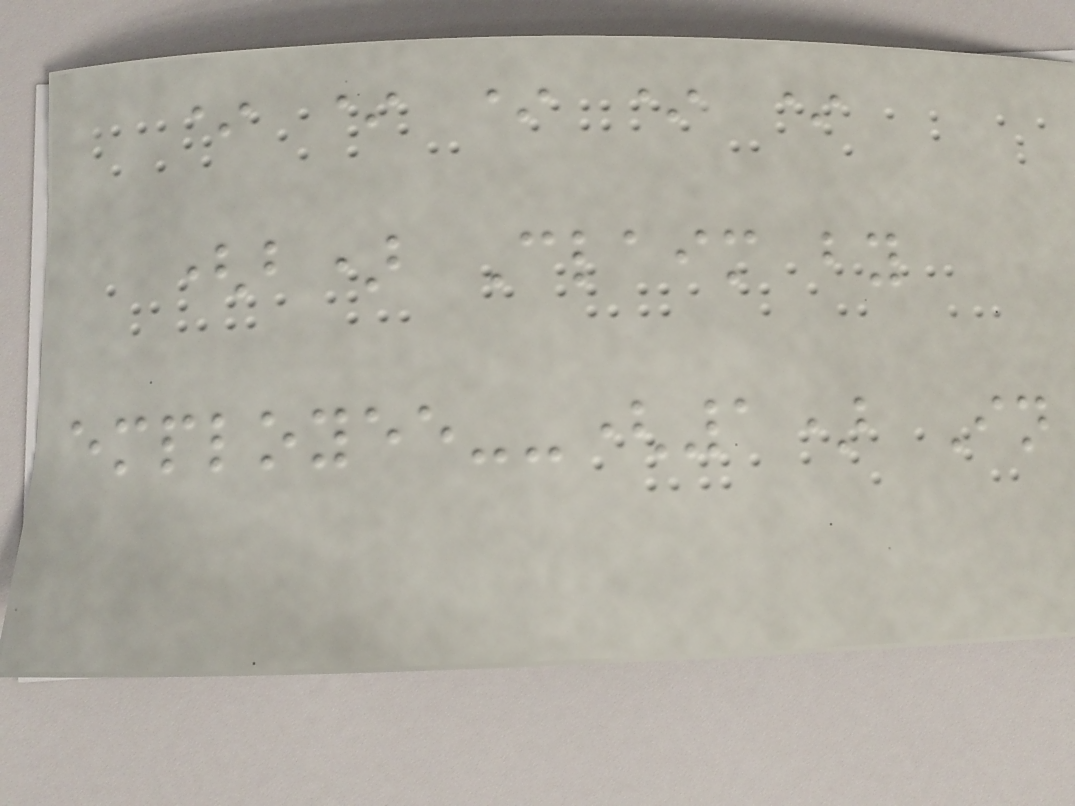* * * * *
(b) Claim by
employee--(1) In
